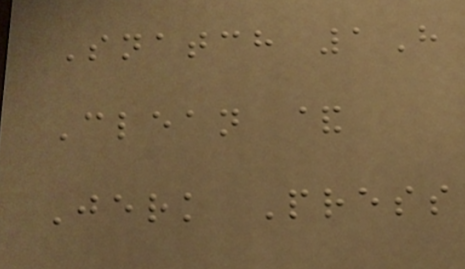Snatch 1H
Clean &
Jerk Press
